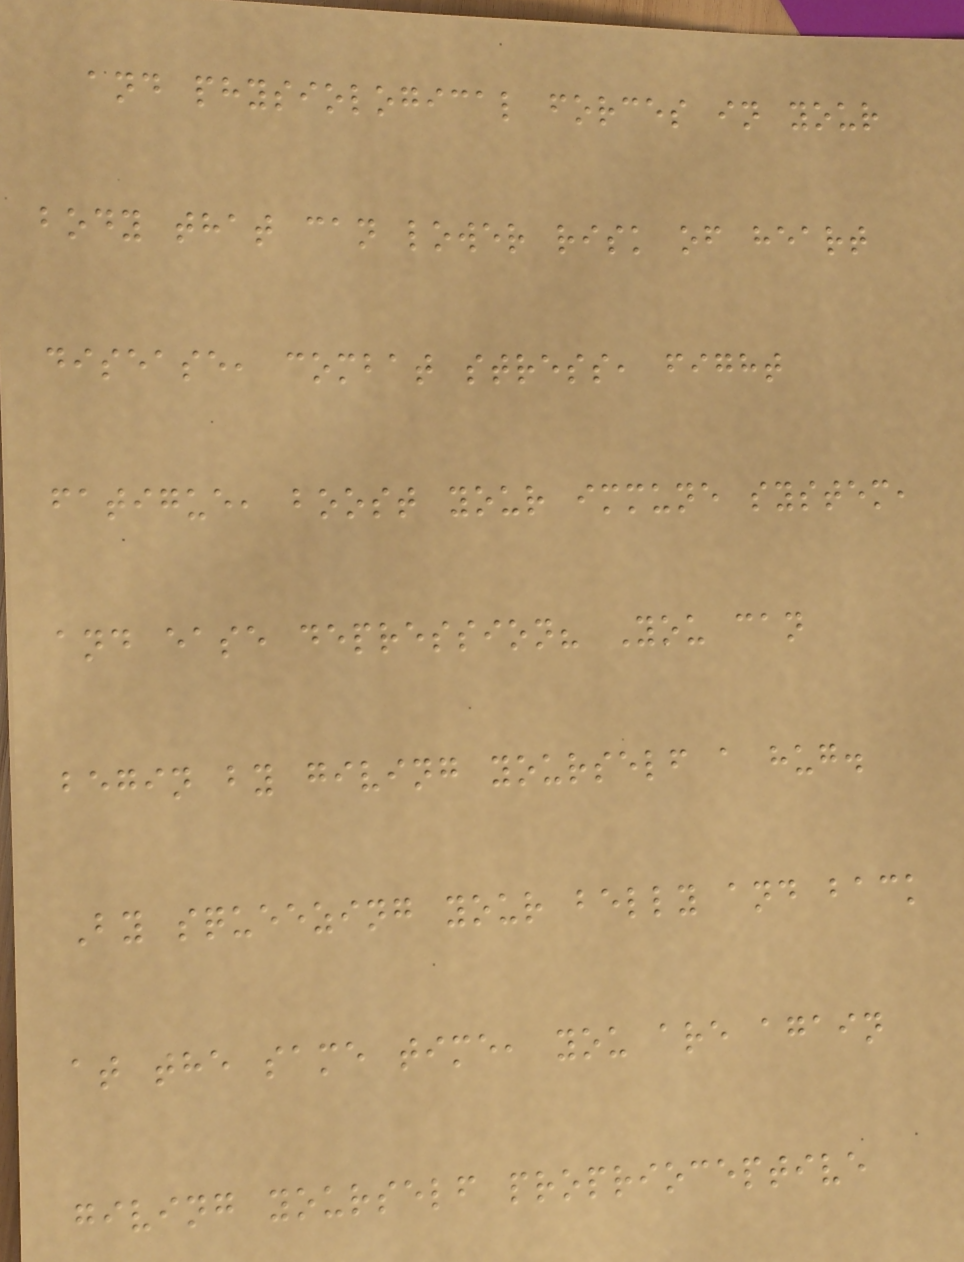and physiological forces in your
body that can lower risk of heart
disease, combat stress, fight
fatigue, boost your immune system,
and ease depression? You can
begin by giving yourself a hug.
By squeezing your belly and back
at the same time, you are again
giving yourself proprioceptive
